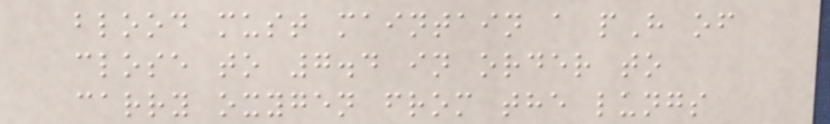blood must maintain a pH of
close to 7.4 in order to
carry oxygen from the lungs
